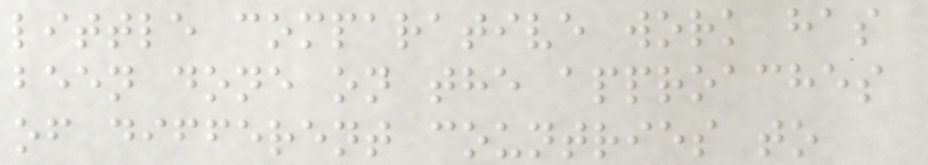little comparative work has
been done on the approaches
of different countries to
